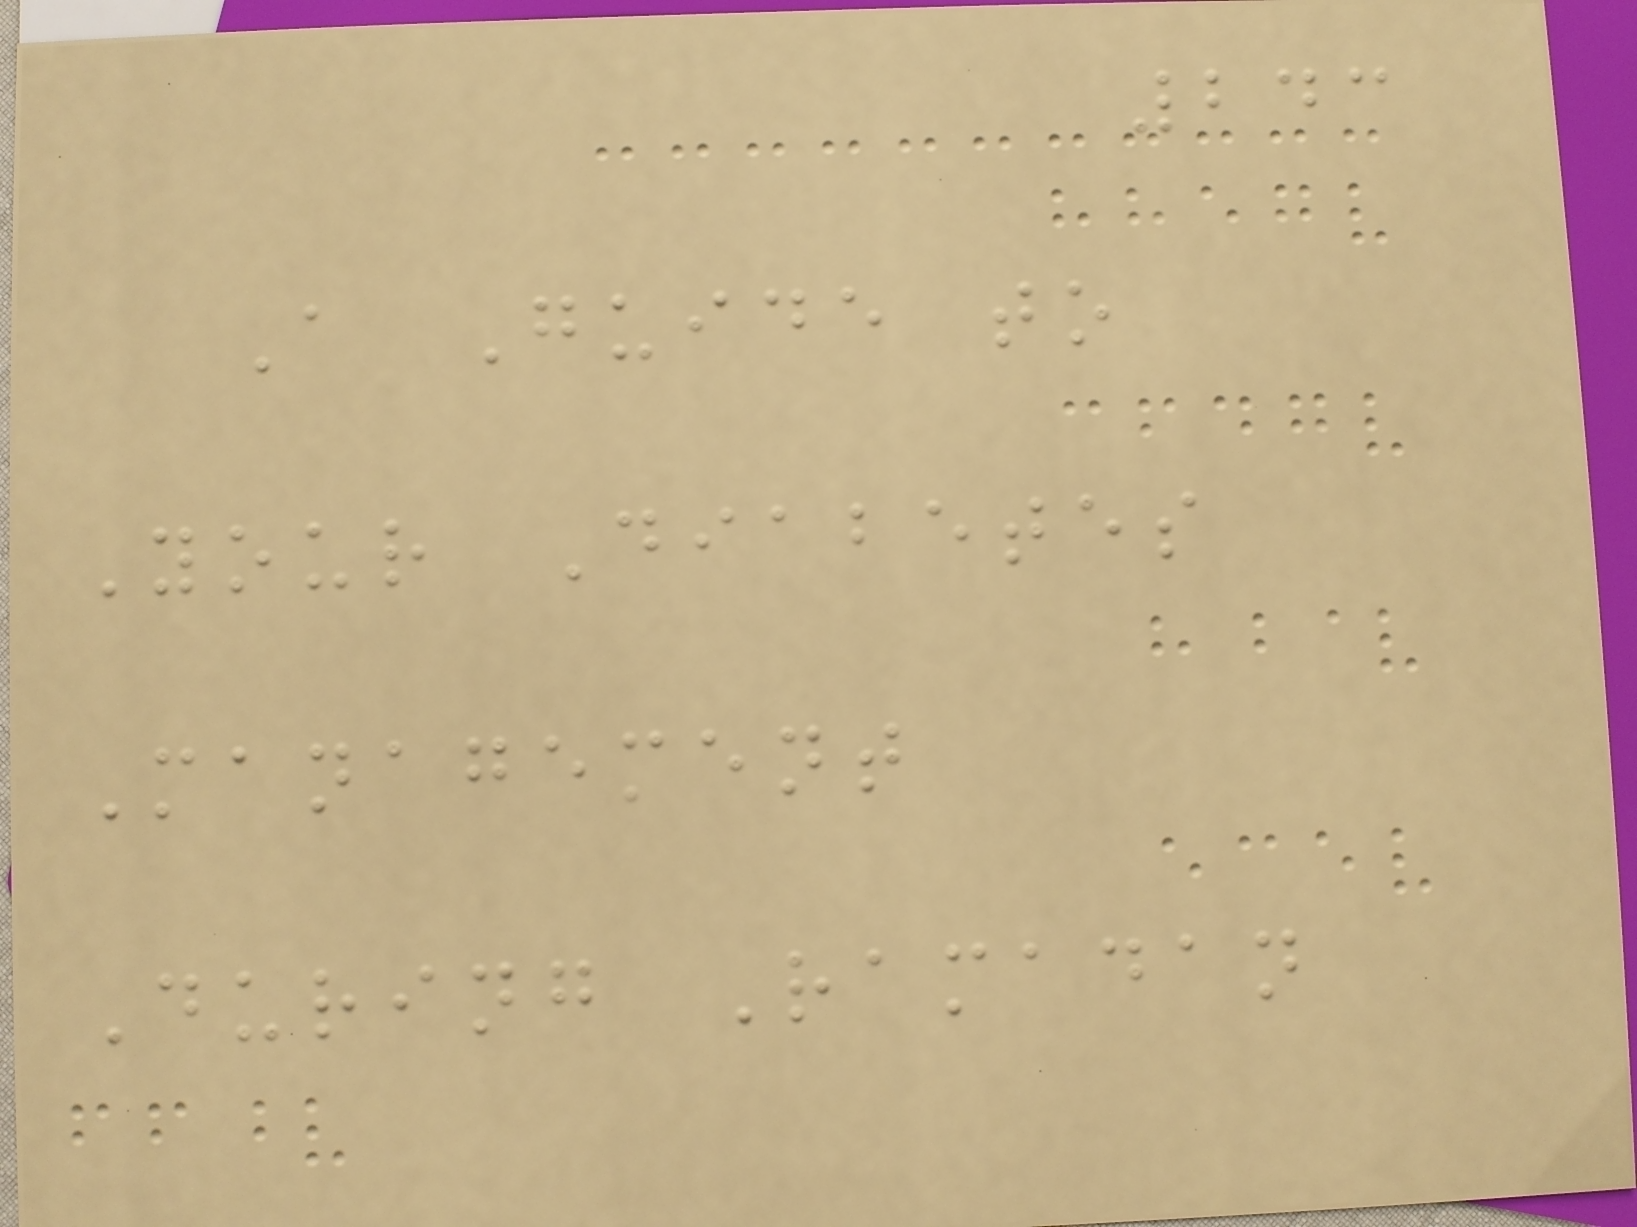243
A Guide to
Your Diabetes
Management
During Ramadan
